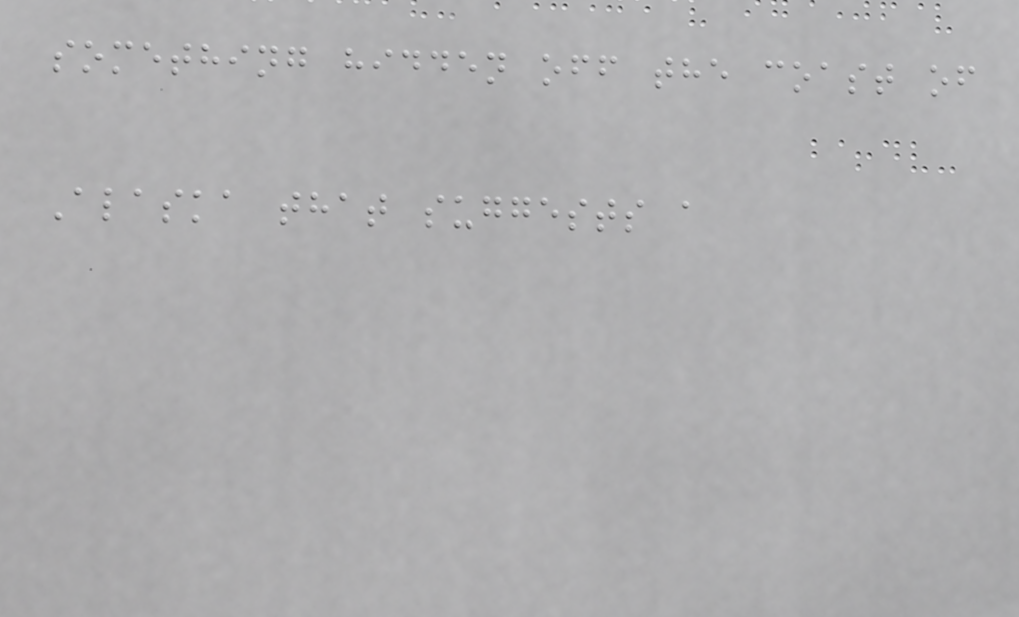something hidden off the coast of
Alaska that suggests a
